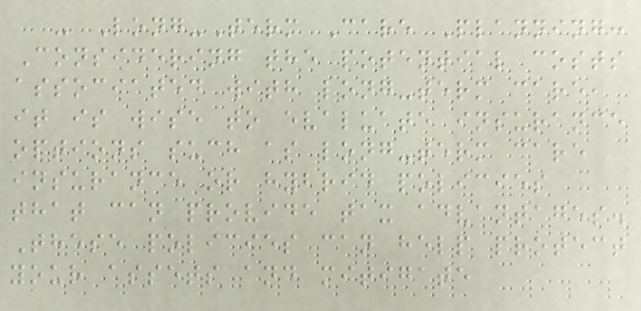- Long-Term Care Planning:
Considering the potential costs
associated with long-term care,
it is wise to evaluate insurance
options such as long-term care
insurance or hybrid policies
that can provide tax advantages.
These policies can help protect
your assets and mitigate
